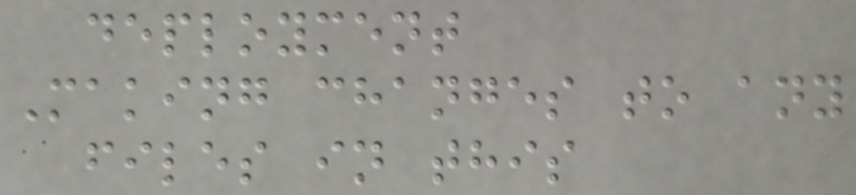deployment
Making changes to any
files in this
